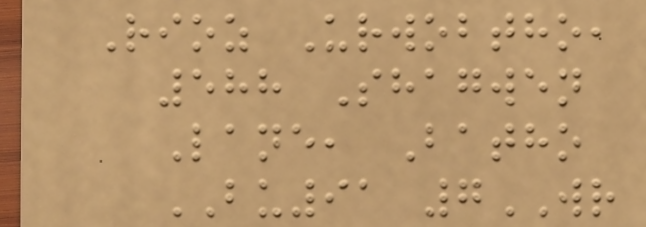Rioz Urwobtho,
588 Shagwen
Lane, Batho
BU91 7WR
